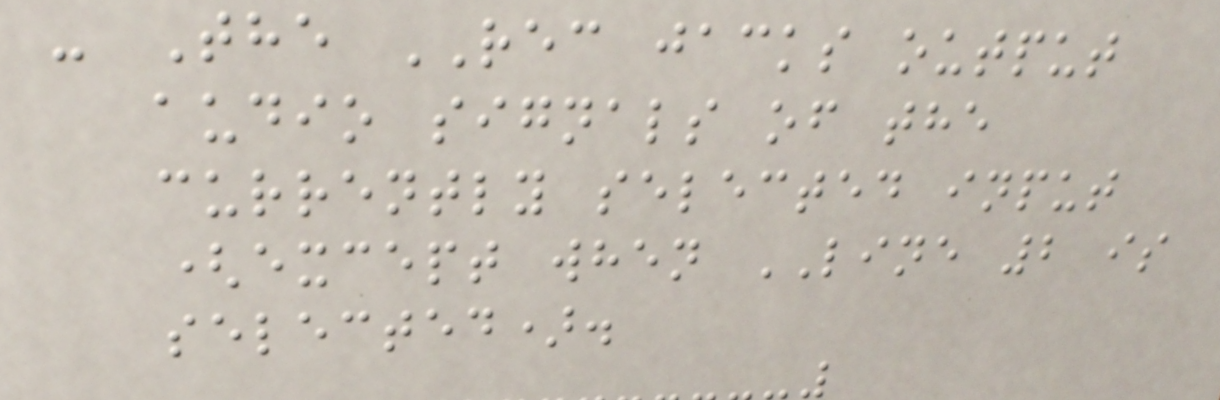- The REC jacks output
audio signals of the
currently selected input
(except when LINE 2 is
selected).
